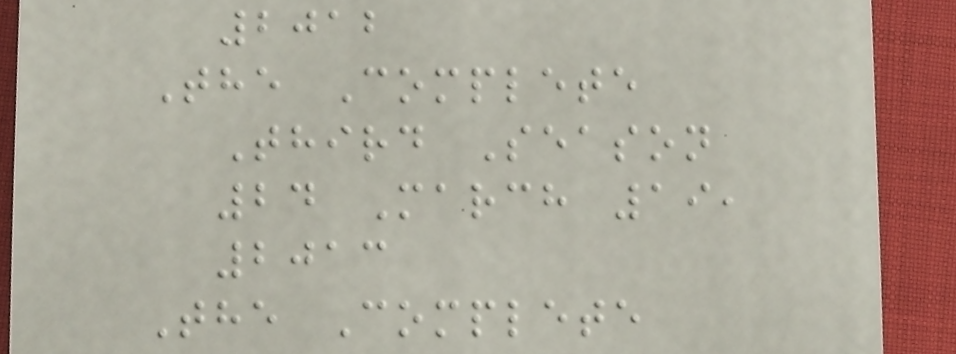2012
The Complete
Third Season
24 March 19,
2013
The Complete
